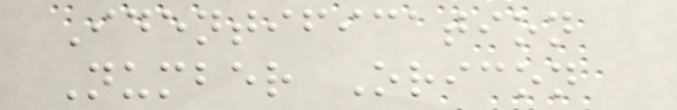Identification
Number Oricon
